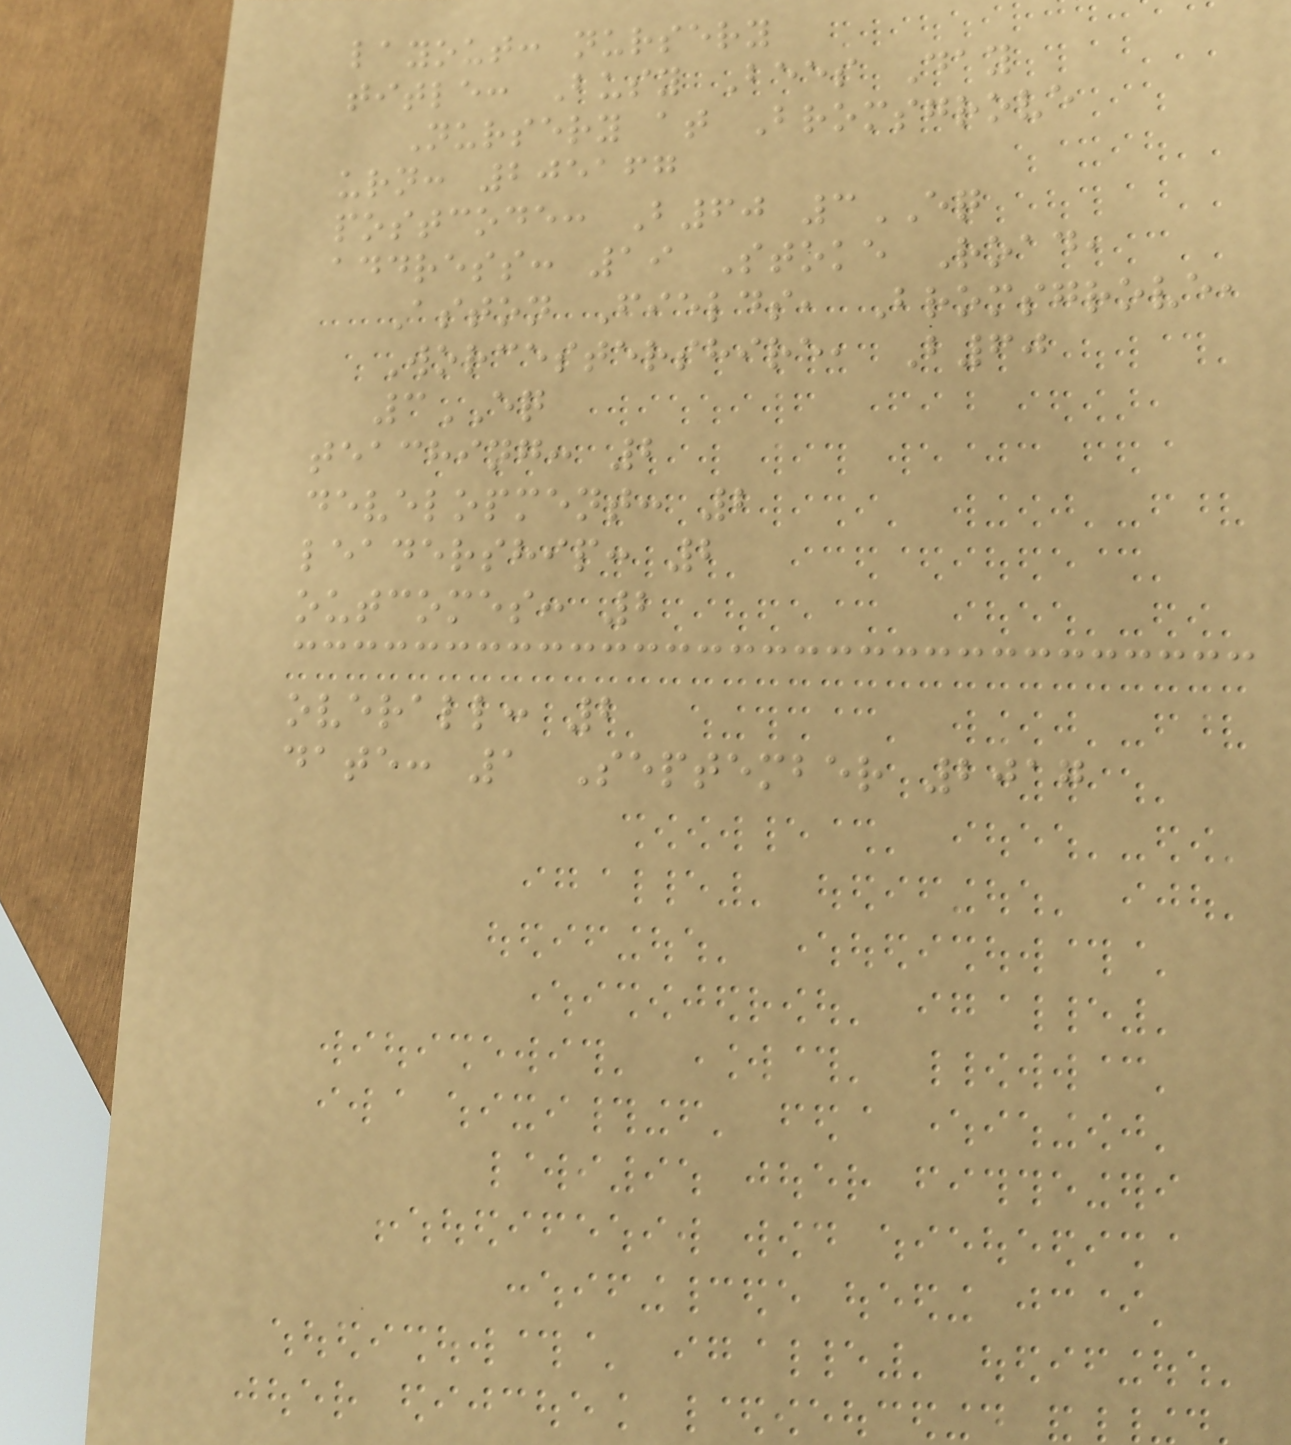layout: nursery
title: Busy Bees Day
Nursery at Bromsgrove
urn: 205167
postcode: B60 3EQ
address: 19 Stoke Road,
Aston Fields, Bromsgrove,
Worcestershire, B60
3EQ
teaching: 2
development: 2
leadership: 2
outcomes: 2
overall: 2
date: 1 September 2017
